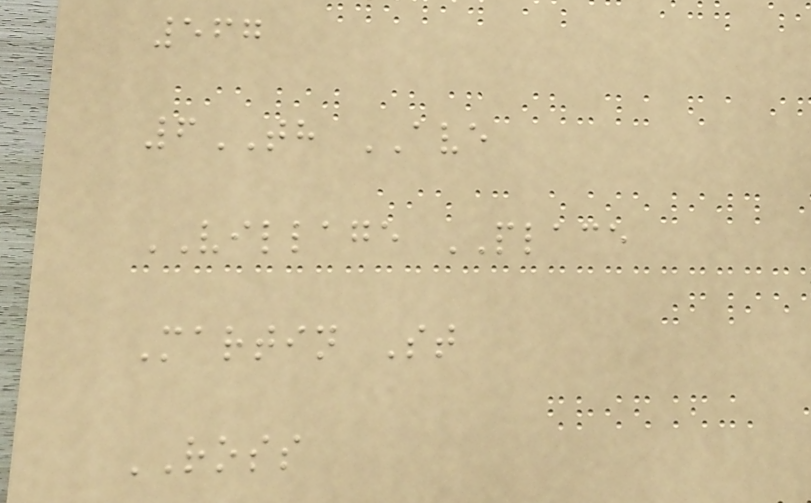567
6TH AVE
VILLAGE PLACE
Martin St
ROSS
